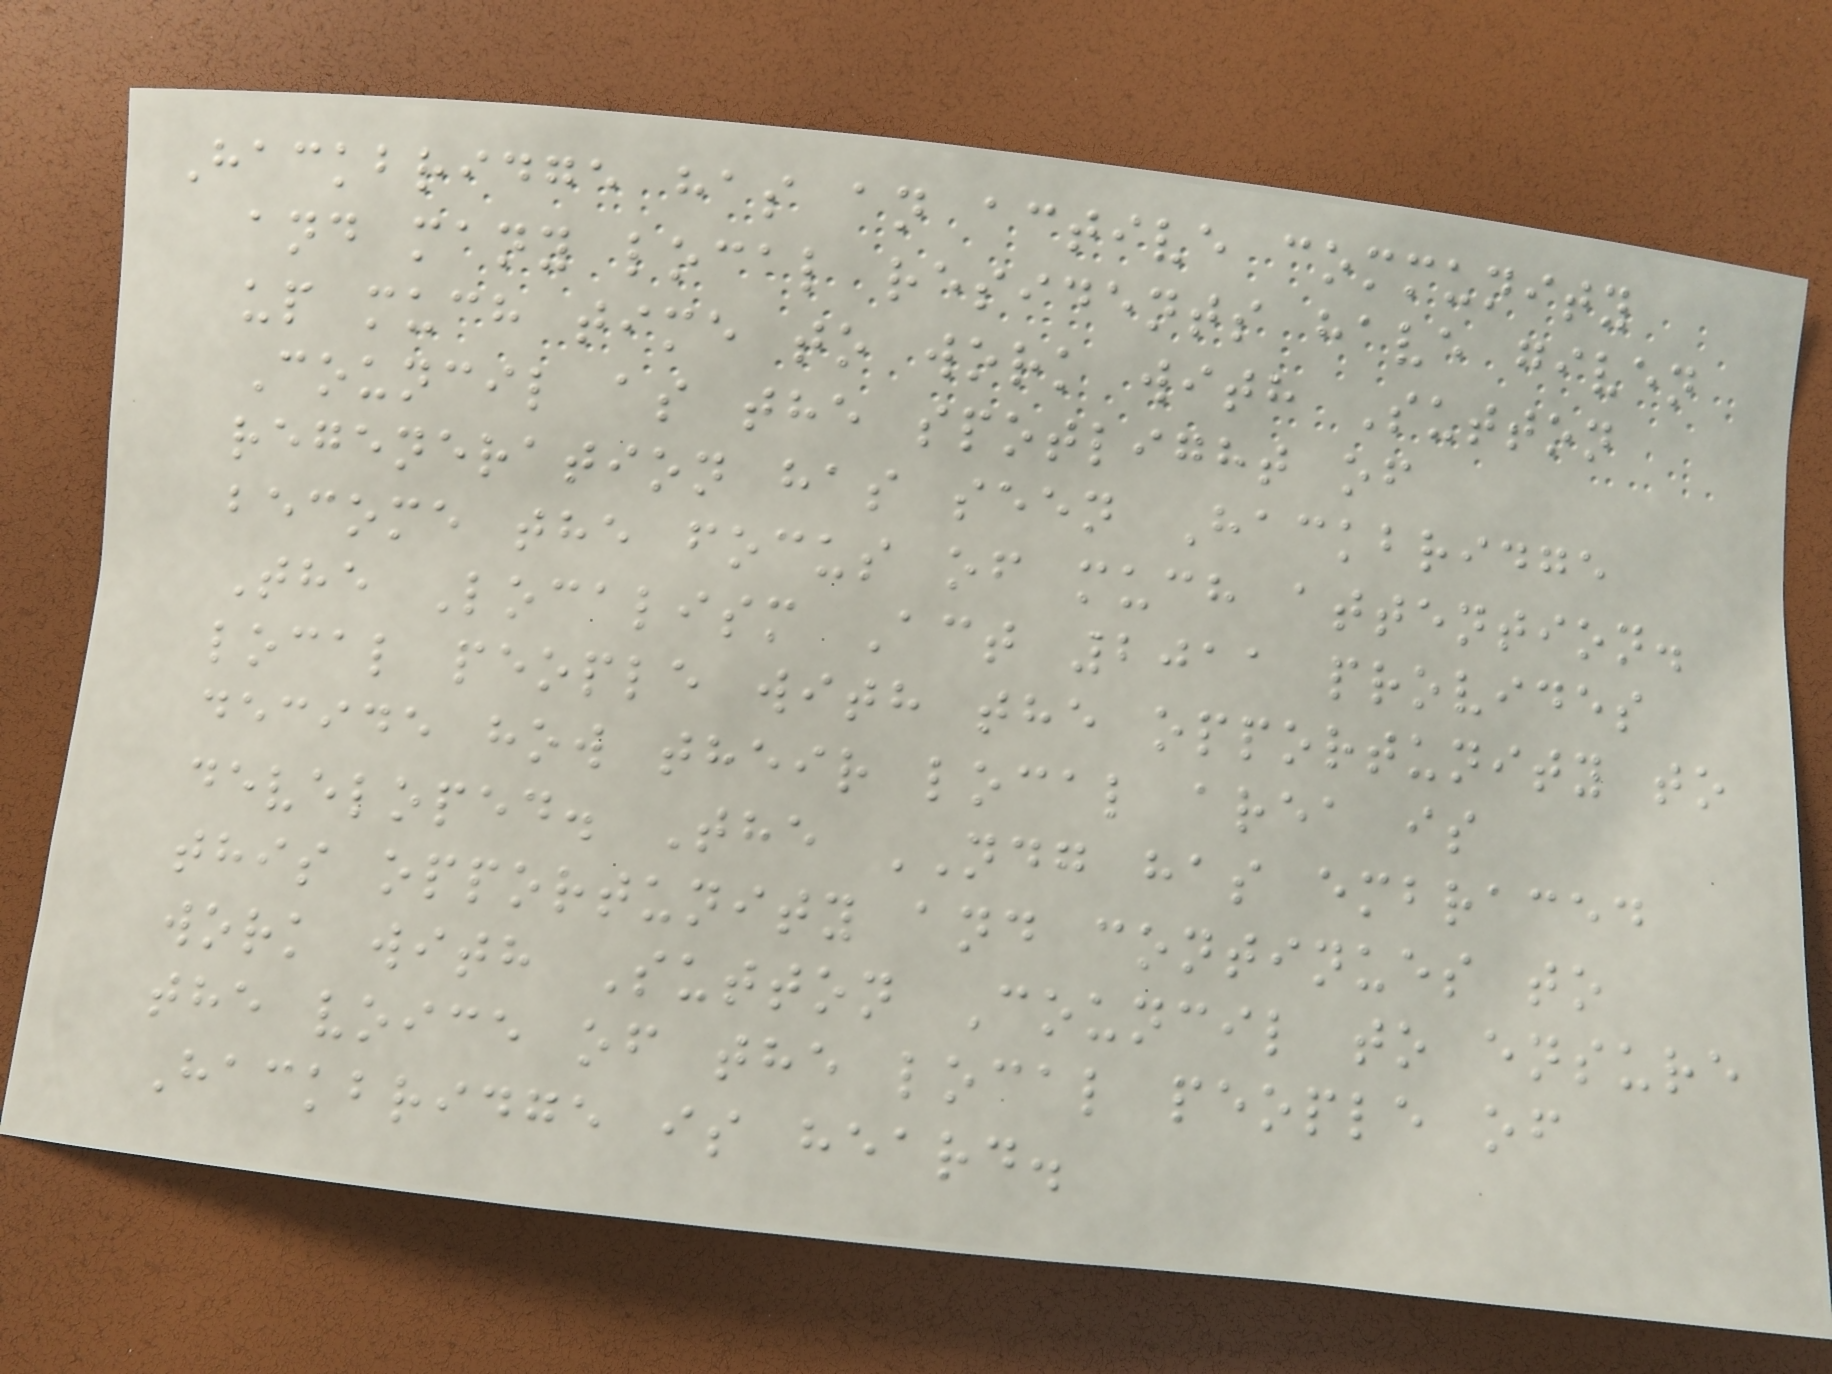Hackbridge has an active community
and many local residents have given
up much time to work with Sutton
Council as the spotlight of
regeneration has seen Hackbridge
become the focus of much attention.
The Localism Act 2011 provides
local people with the opportunity to
decide how their local area is
developed. The NDG has embraced
this opportunity and continues to
work with Sutton Council to ensure
the voice of the local people of
Hackbridge is heard.
